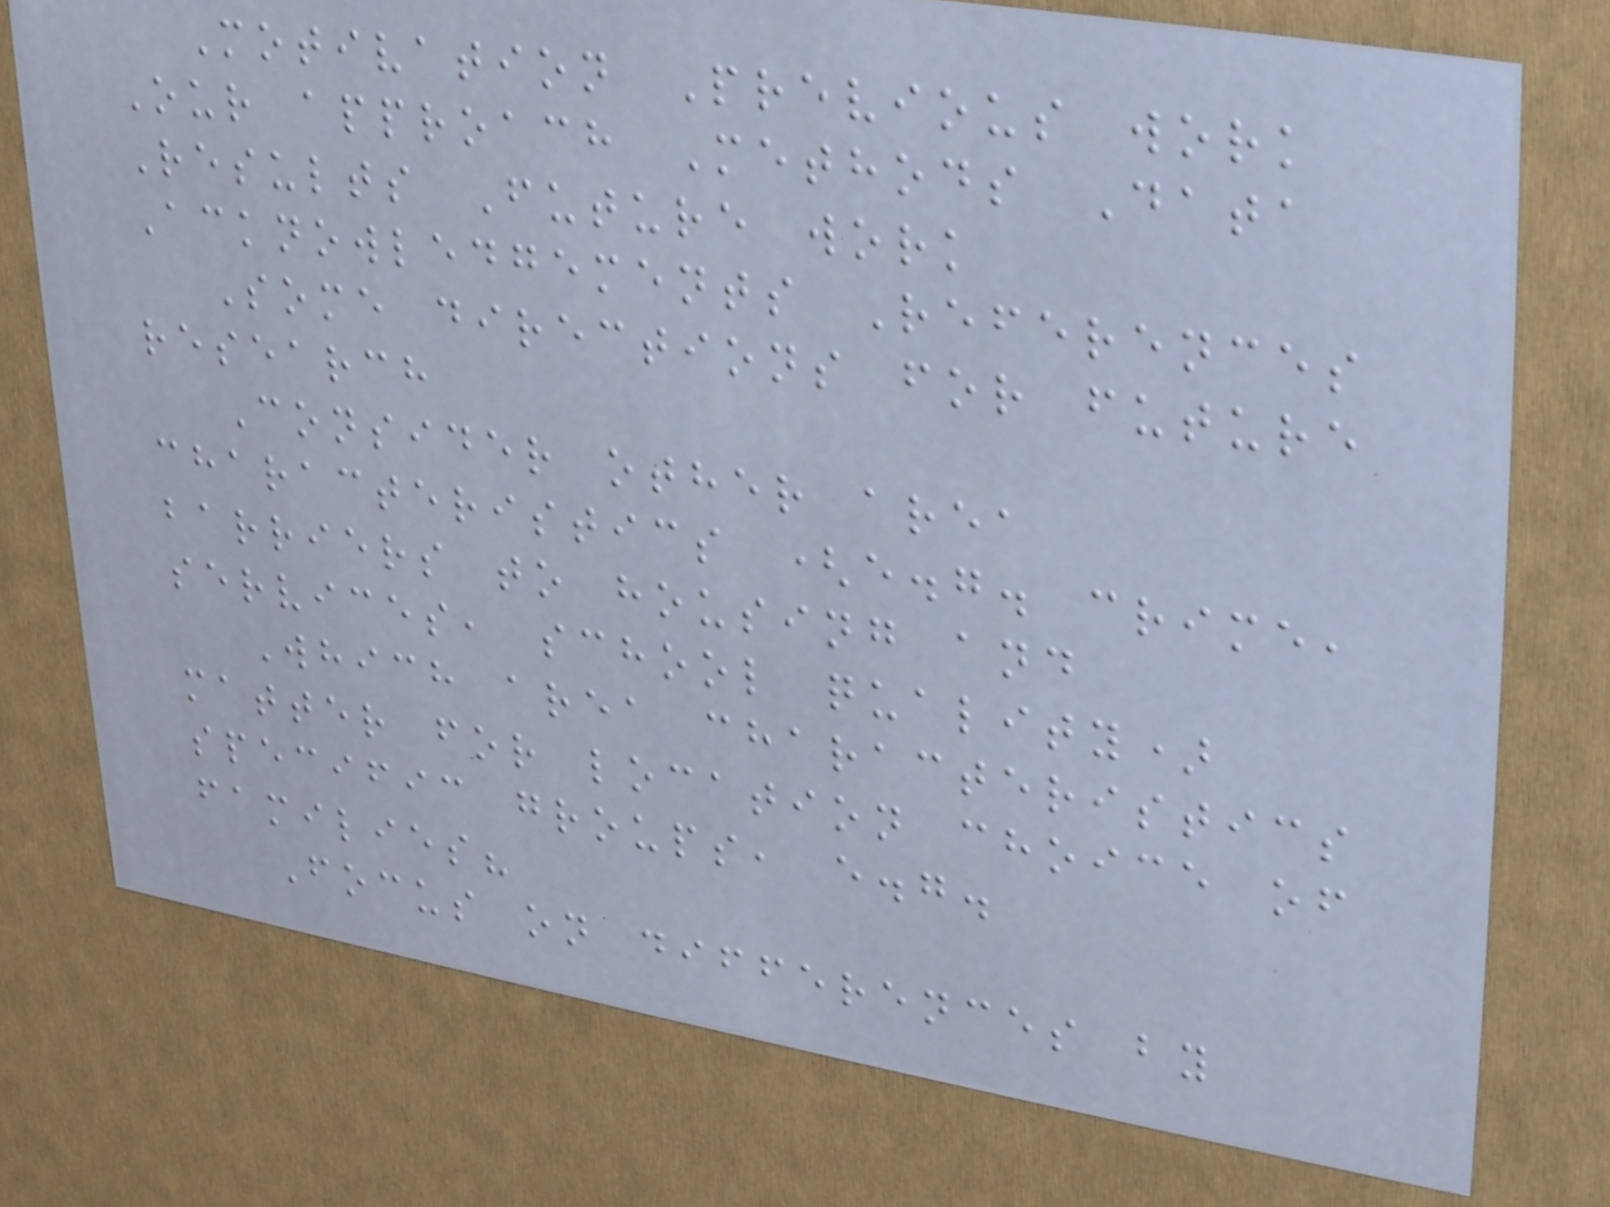Motivation Previous work
Our approach Methods Data
Results Future work
Acknowledgements References
Some directions for future
research
Consider other area
characteristics (e.g. crime,
barriers to housing and
services, school quality)
Which area characteristics
matter for location choice of
specific groups, e.g.
families?
Focus on differences by
